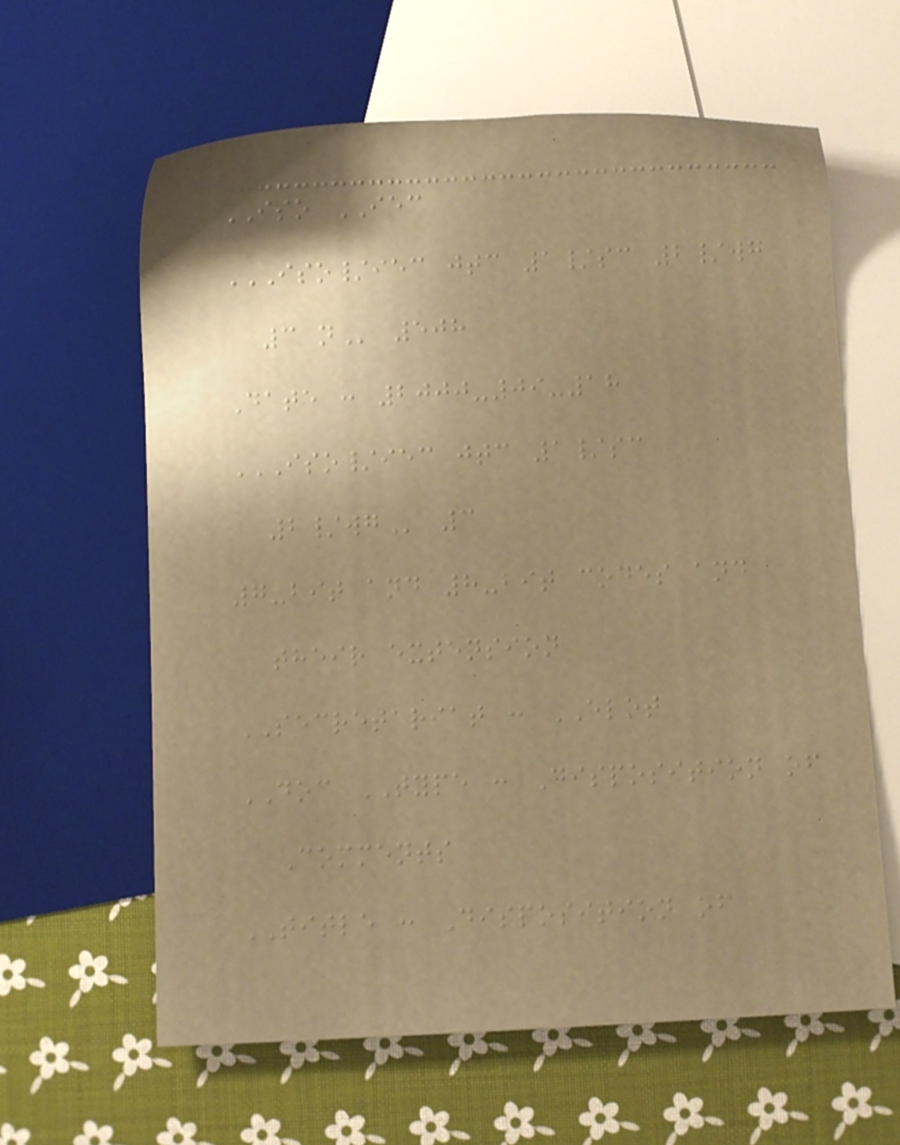ISO IEC
ISO/IEC JTC 1/SC 2/WG
3 N 508
Date : 2000-09-18
ISO/IEC JTC 1/SC
2/WG 3
7-bit and 8-bit codes and
their extension
SECRETARIAT : ELOT
DOC TYPE : Disposition of
Comments
TITLE : Disposition of
